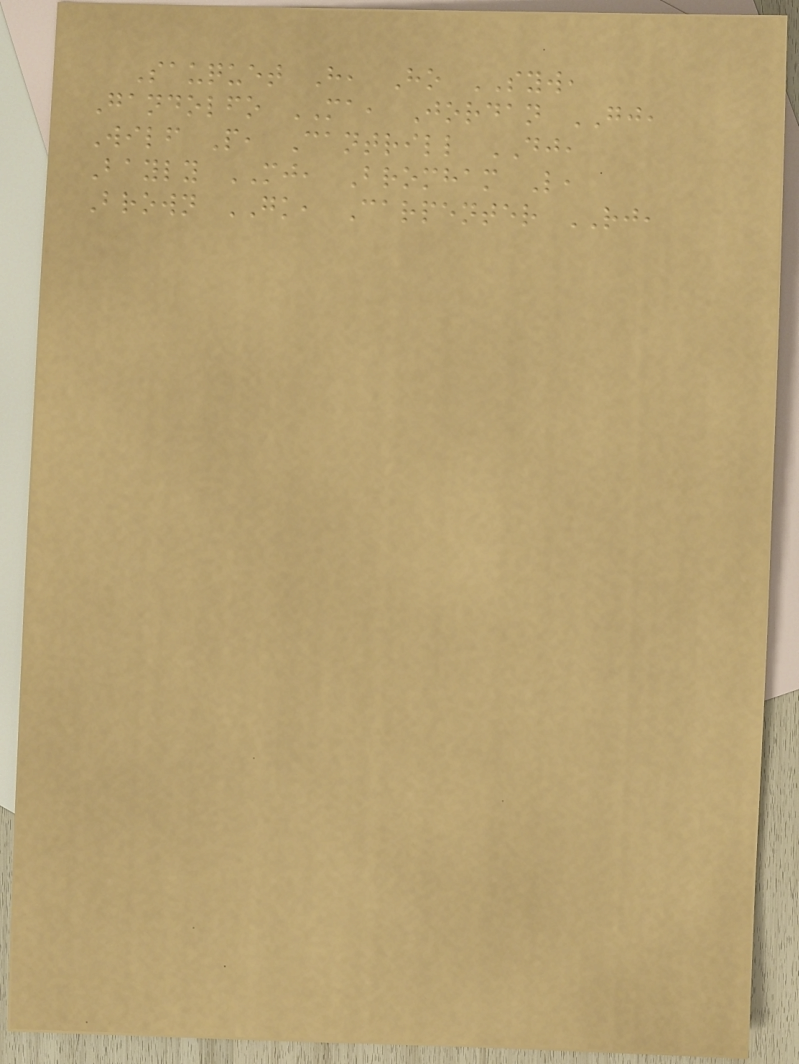Sauquet H, Ho SYW,
Gandolfo MA, Jordan GJ,
Wilf P, Cantrill DJ,
Bayly MJ, Bromham L,
Brown GK, Carpenter RJ,
